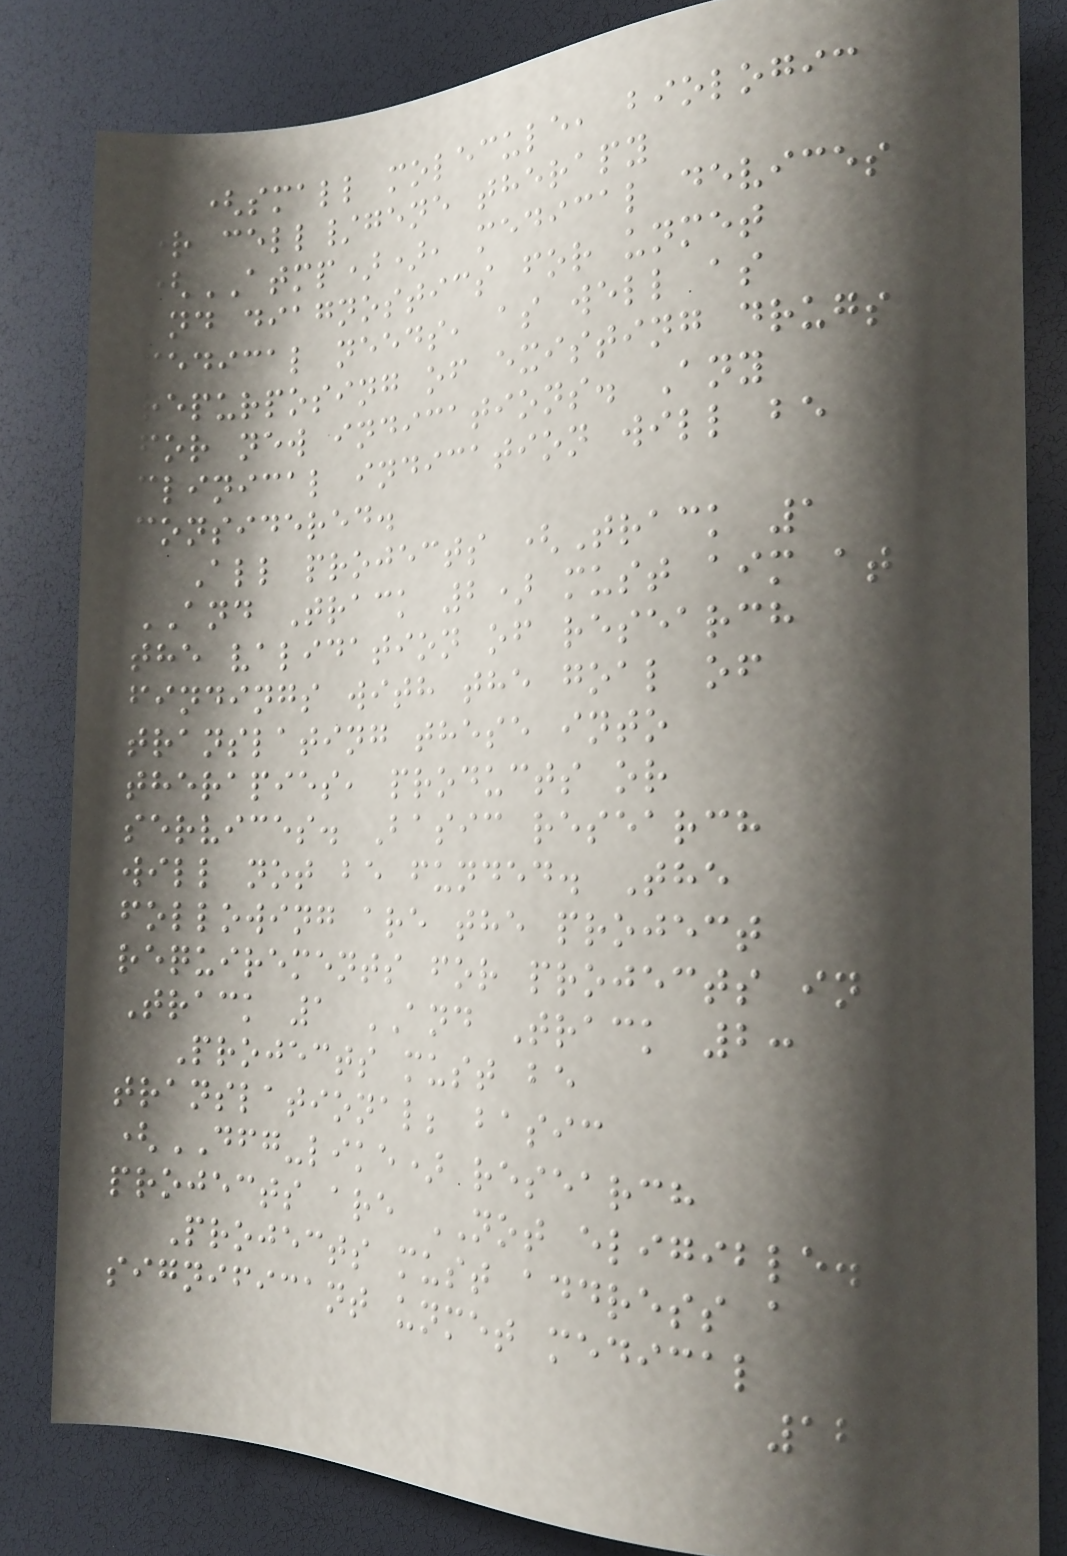(small molecule, biologic
or cell/gene therapy
(ATMP)), medical devices
and diagnostics for unmet
medical needs, as well as
repurposing of existing drugs
for new indications. Any
clinical indication will be
considered.
All projects (Track 1
AND Track 2) must aim at
the validation of research
findings with the goal of
translating these into
therapies, products or
services. Basic research
will not be funded. The
following are the project
requirements for projects in
Track 1 AND Track 2:
Projects must be
translational; basic
(DFG-like) research
projects are NOT eligible.
Projects must address a
significant unmet medical
126
